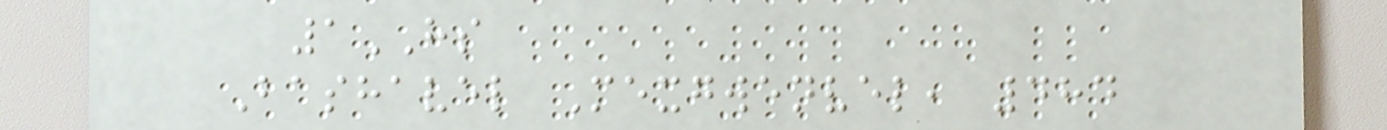1HS
Bashavel Mexgwenvel, 484
